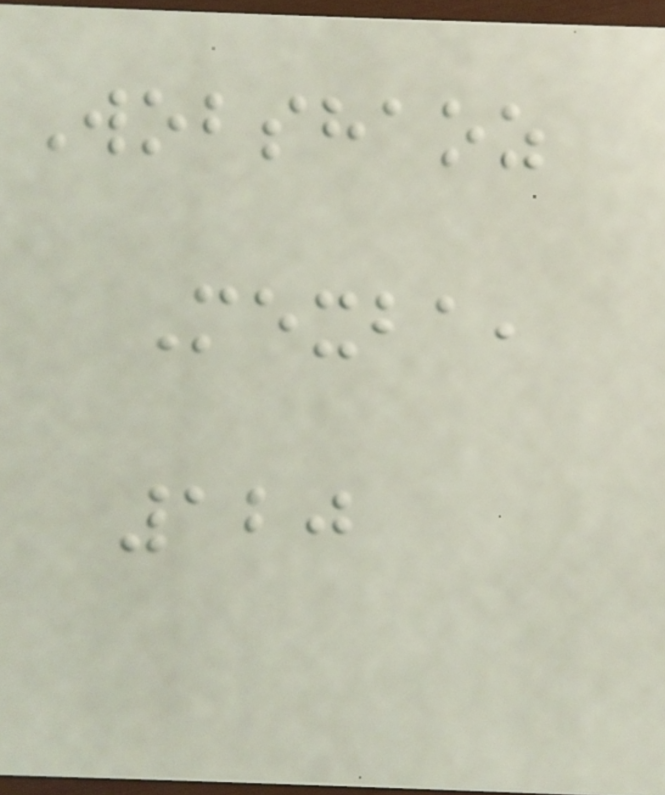Wobshaoz
Mexba,
120
